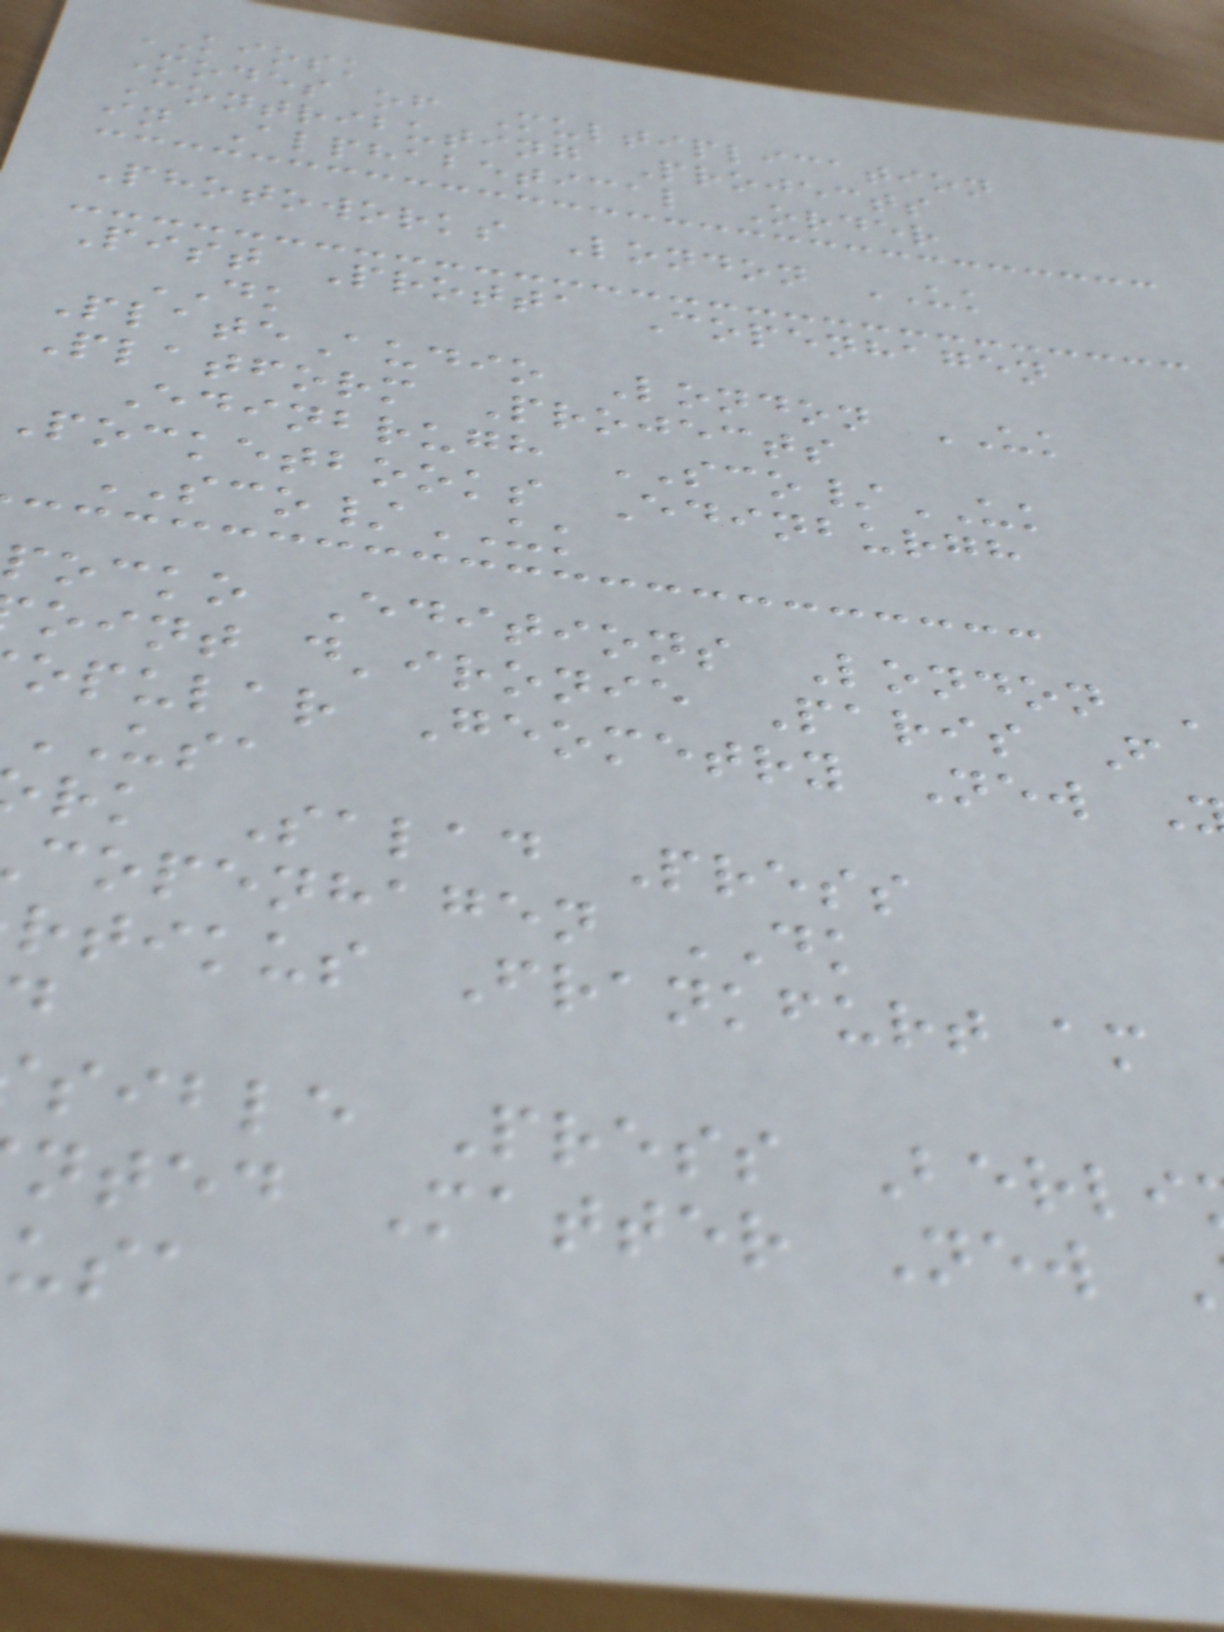KIOSK
Modes of Multiplication
Contributing Projects
in Alphabetical Order
Photoworks London UK
Pist Protta Copenhagen
DK
PlateAudio London UK
Platform Projects
Edinbrugh SCO/UK
pocketbooks Edinburgh
SCO/UK
pocko Editions London
oint d'ironie Paris F
opular Geometry New
USA
rk Salad Press
copenhagen DK
rtikus Frankfurt am
sible Press Berli
nted Matter New
